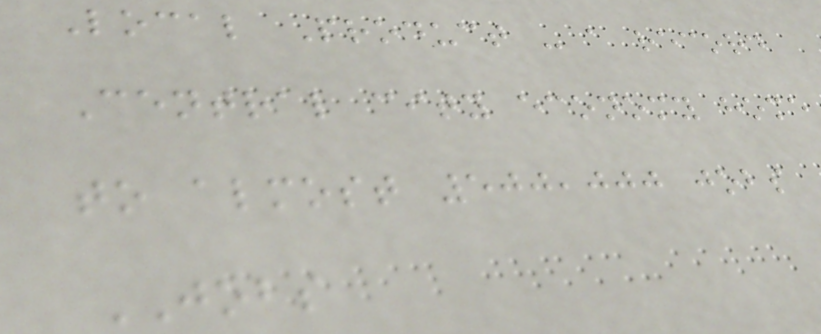Local Product - a record
Central city economy home
to almost 500,000 jobs
JOBS
